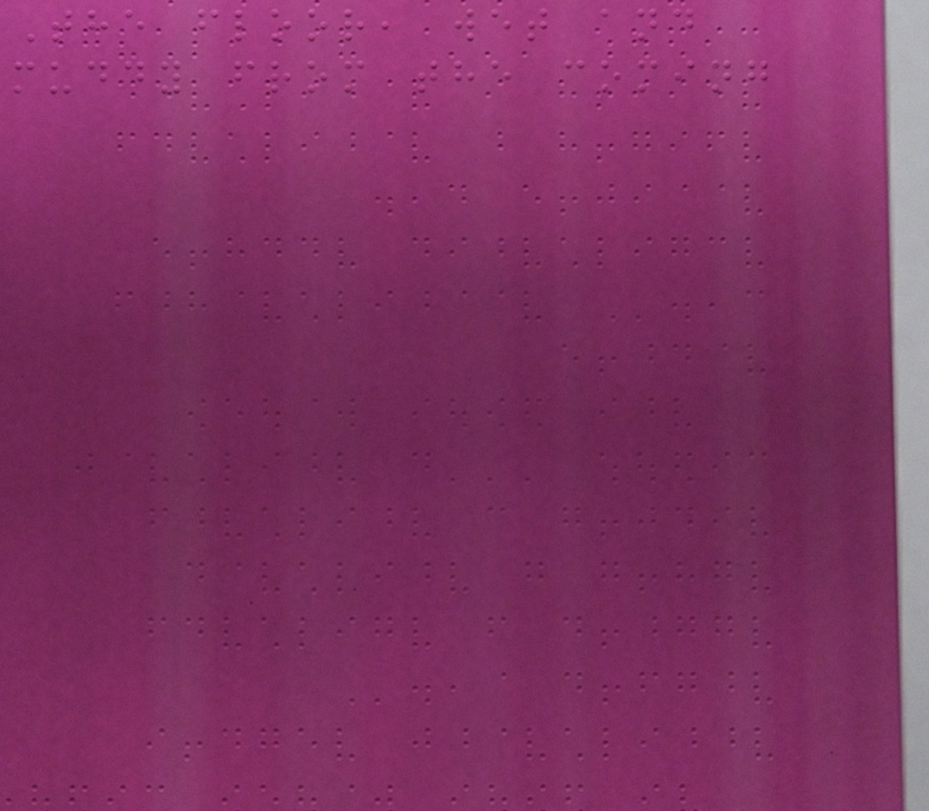The floor, wet and
muddy from the coming
